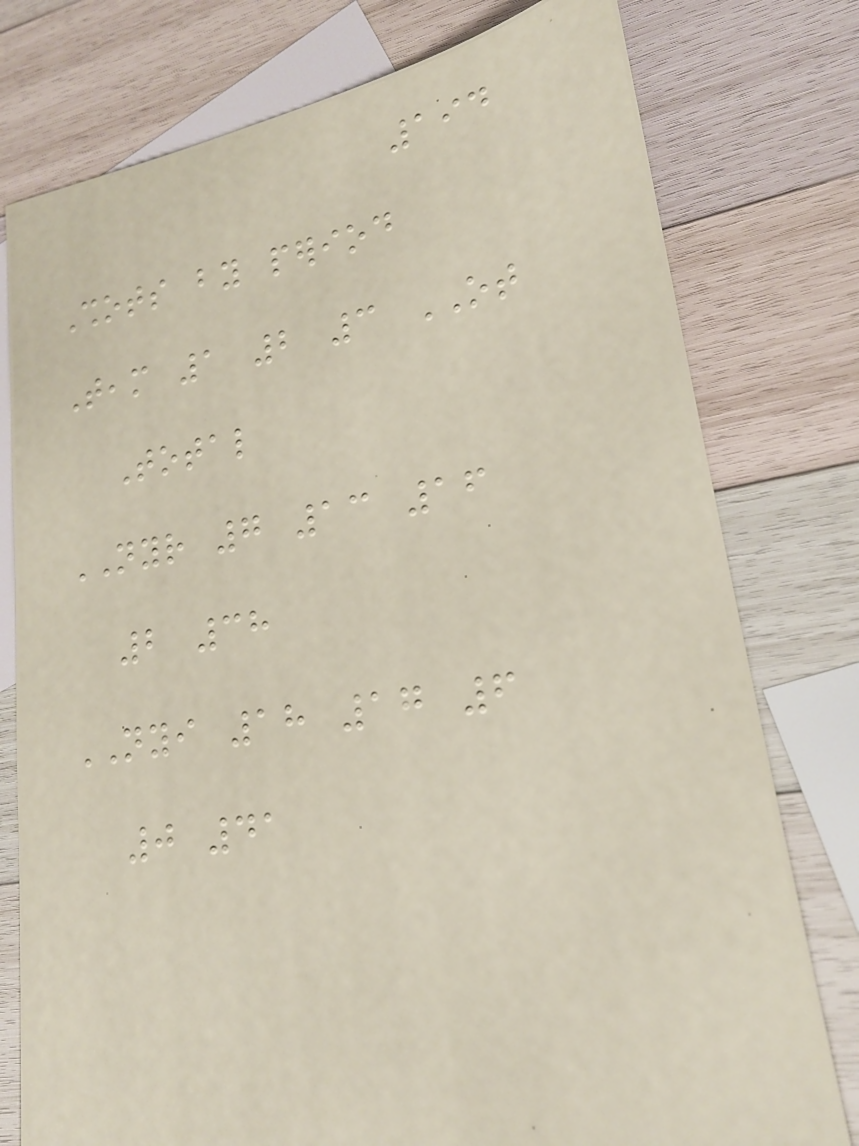194
Shots by period
Team 1 2 3 OT
Total
NYR 7 13 16
2 38
NYI 18 17 6
0 41
